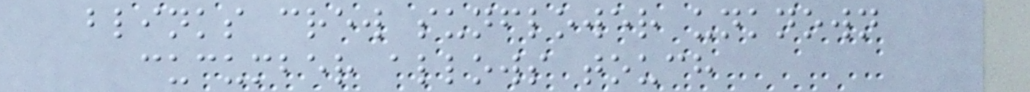blinks crew sunflower unknown
cucumber allows touch
